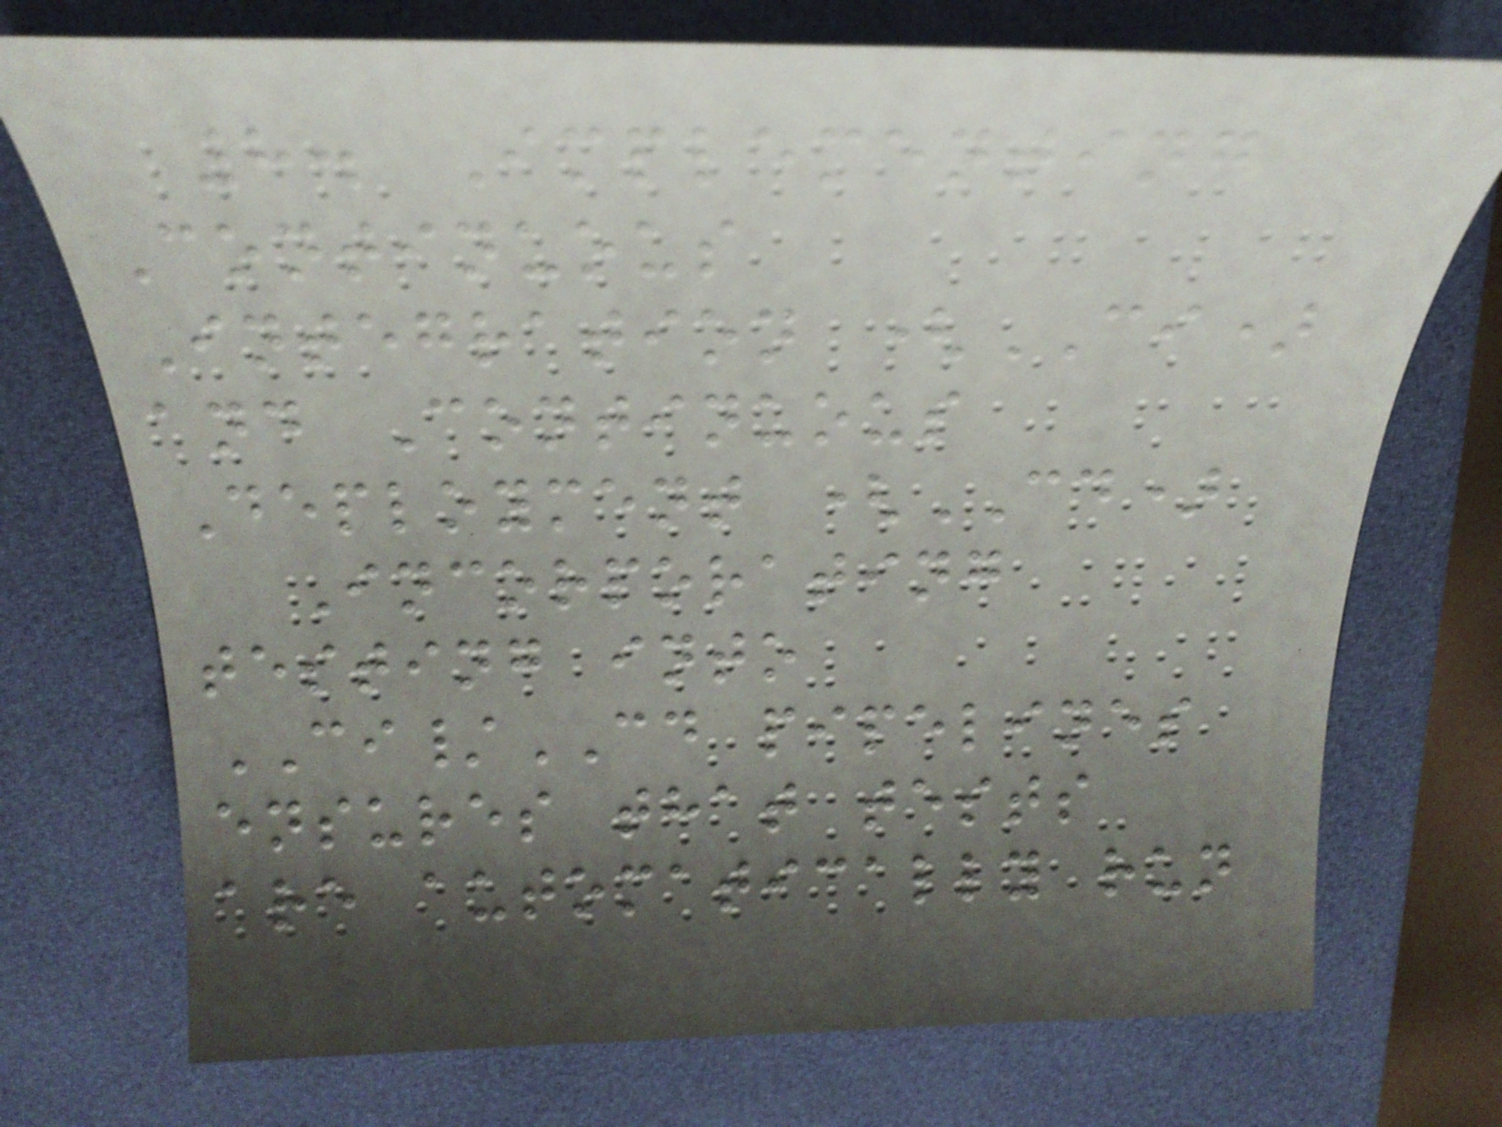8. Implementing
Continuous
Integration (CI)
and Continuous
Deployment (CD)
Incorporating
testing into
CI/CD pipelines
ensures that tests
are automatically run
